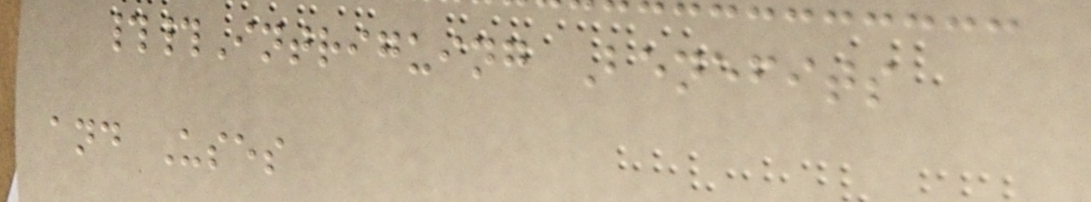##Intriguing Benefits
and Uses
